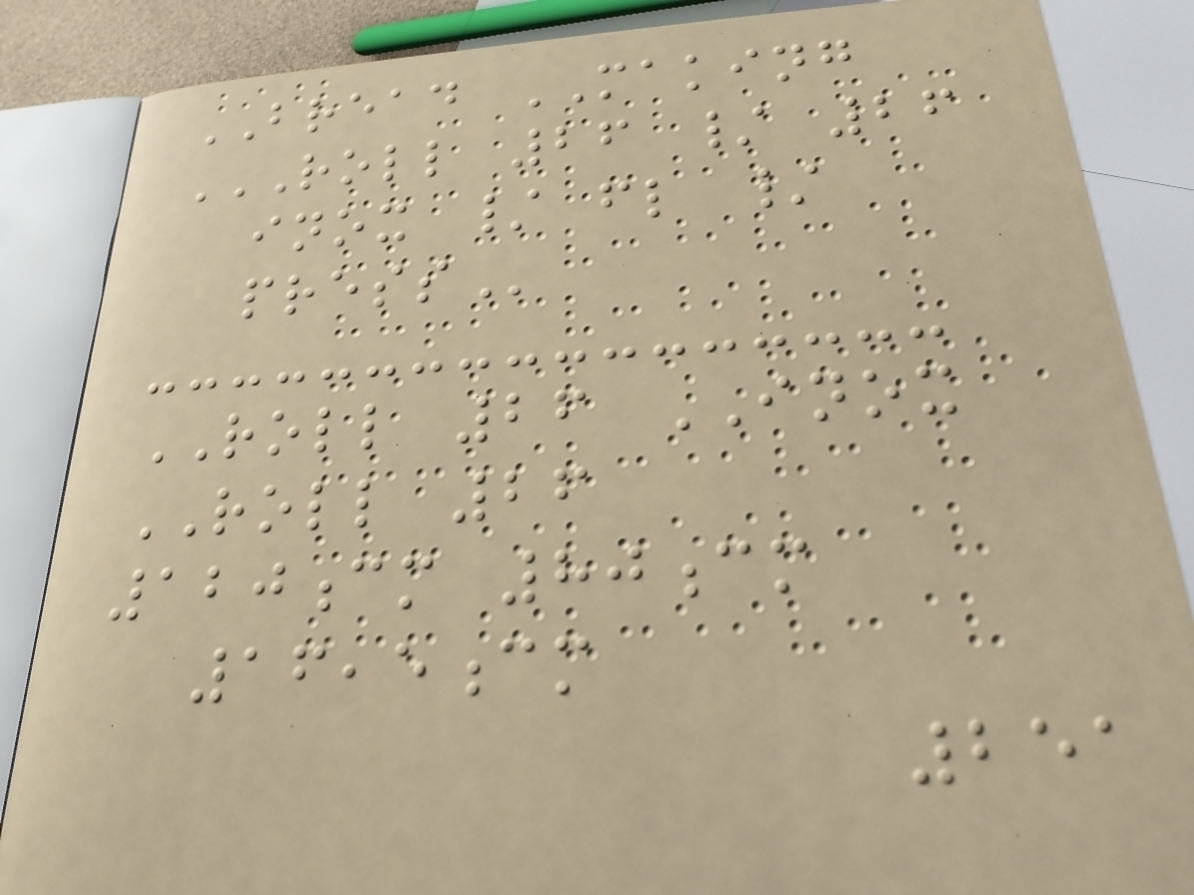BREAD MAKING
ROLL 26 / 26
INOX / FL /
PRESS
ROLL 26 INOX
ROLL 26
120cm 80cm
16,5cm
251
